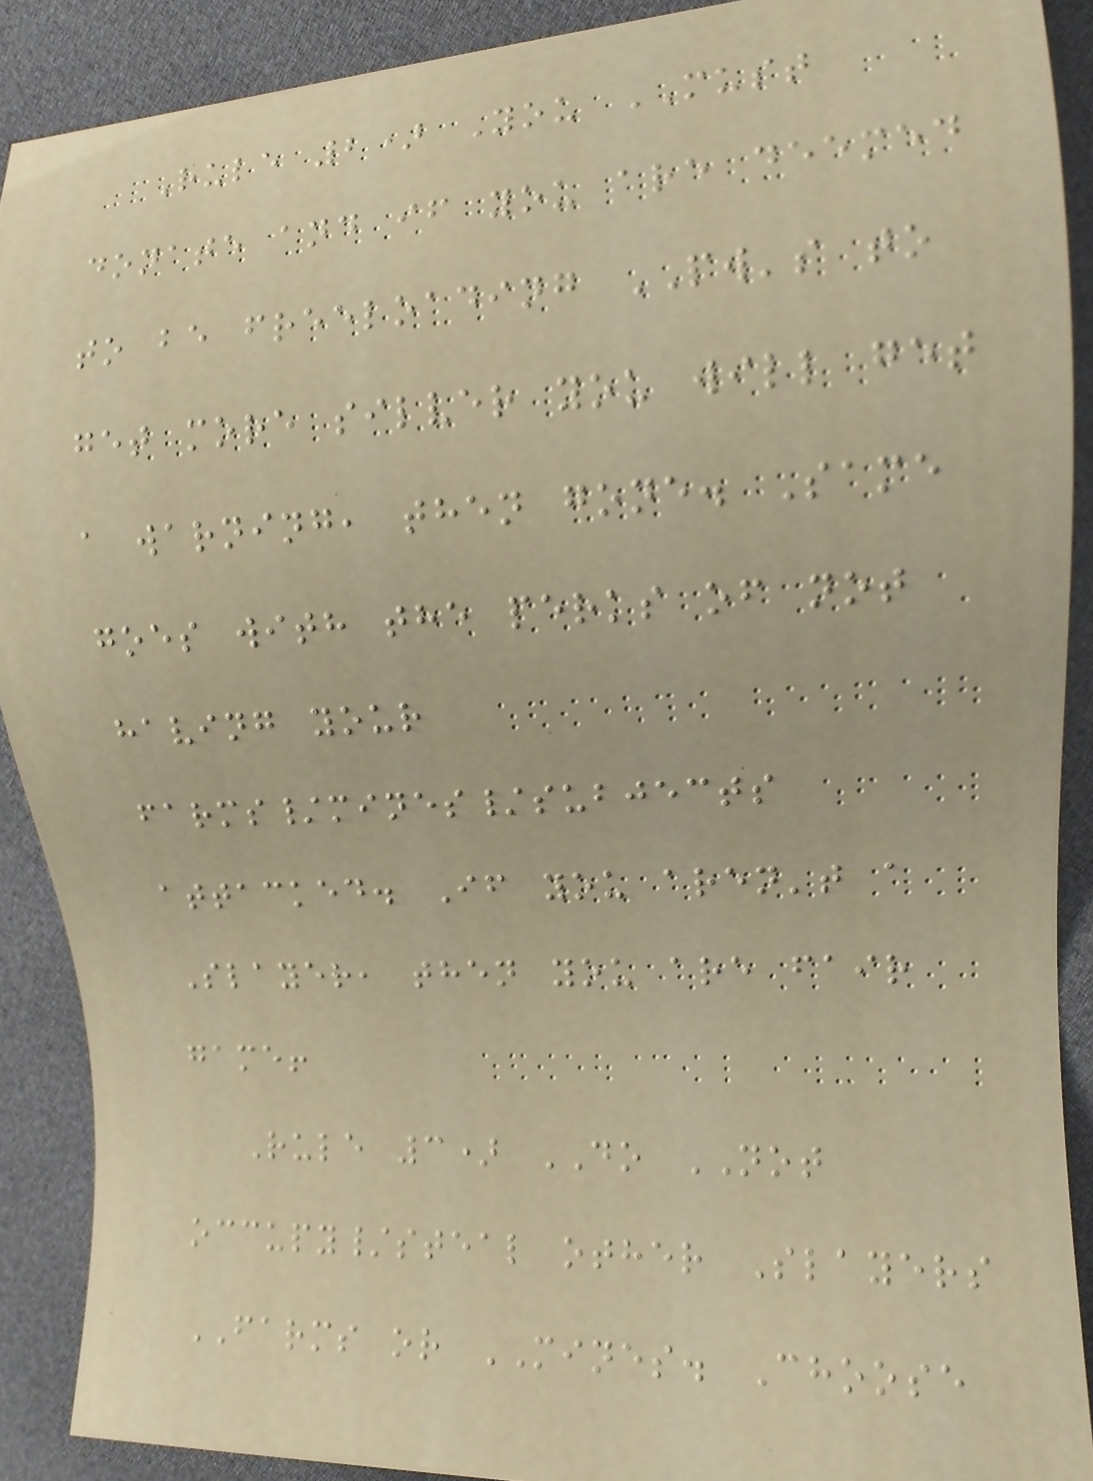Rule 2) You MUST
donate and if you are deemed
to be freeloading PW's to
get more silver you will get
a warning, then gone. Same
goes with the perks of not
having your
farms/mines/subjects
attacked. If you aren't a
Slayer, then you are fair
game!
Rule 3) DO NOT
occupy/steal other Slayers
FARMS or MINES. Choose
